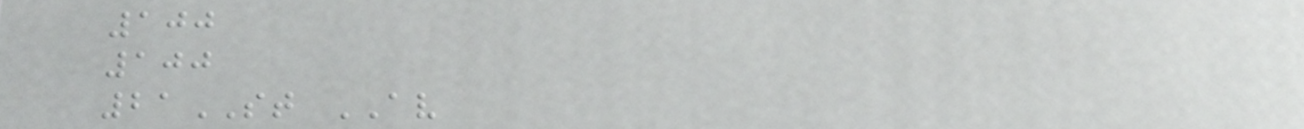100
100
21ST AV
